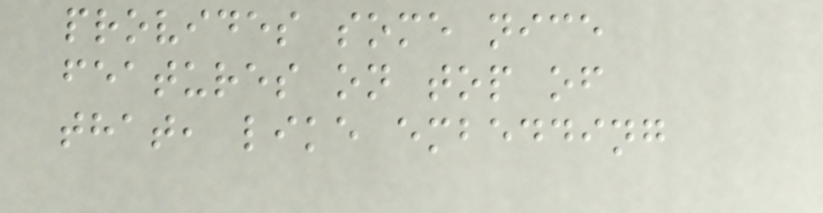provides some nice
features on top of
that, like embedding
